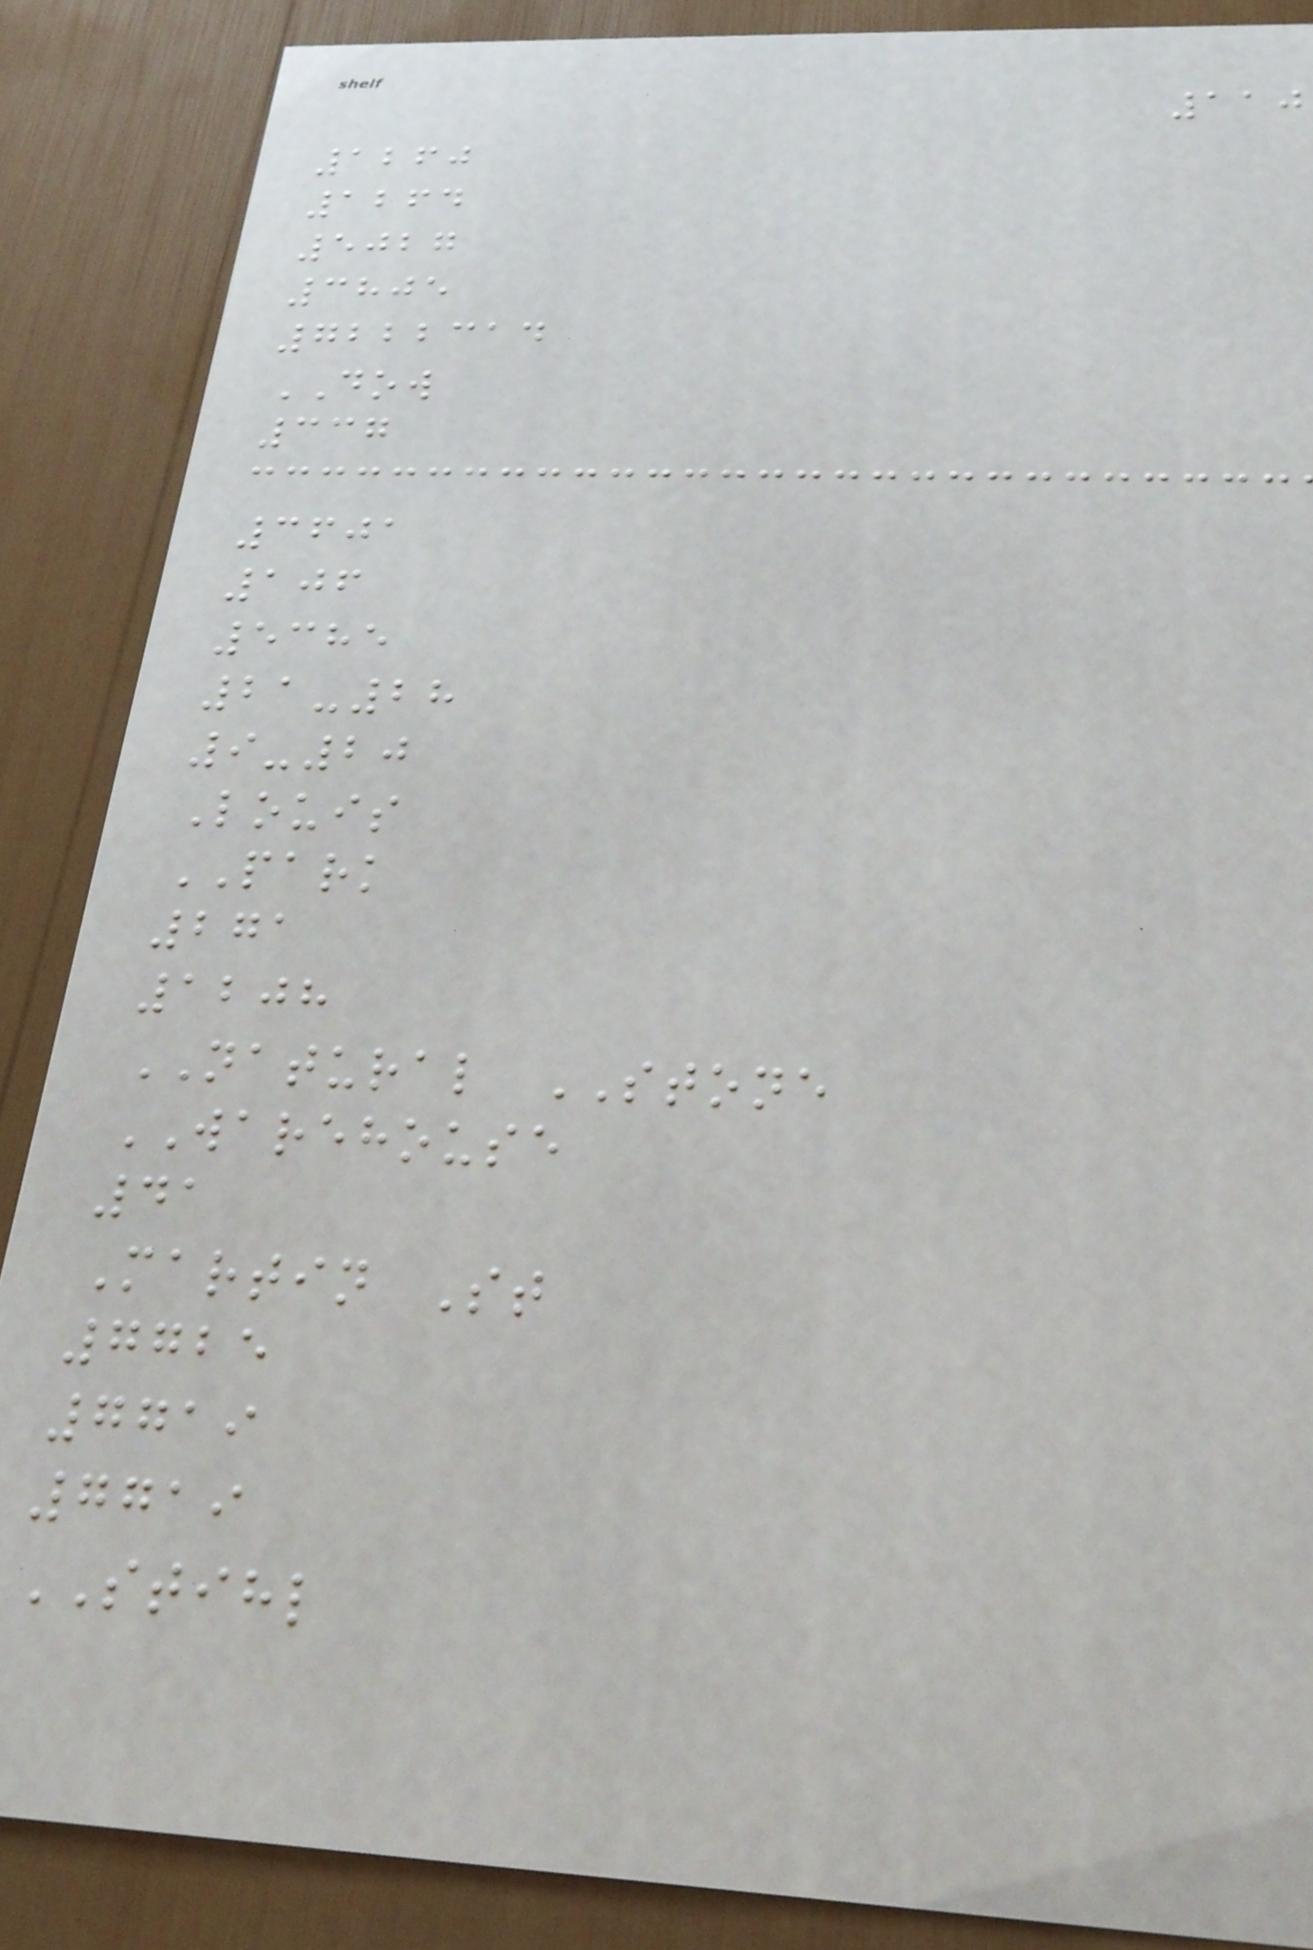110
1260
1264
5027
3805
7222314
DOW
337
3601
106
5385
21-28
9-20
Louis
PARK
271
1208
NATURAL STONE
WAREHOUSE
41
Martin St
7725
7719
7719
STIHL
